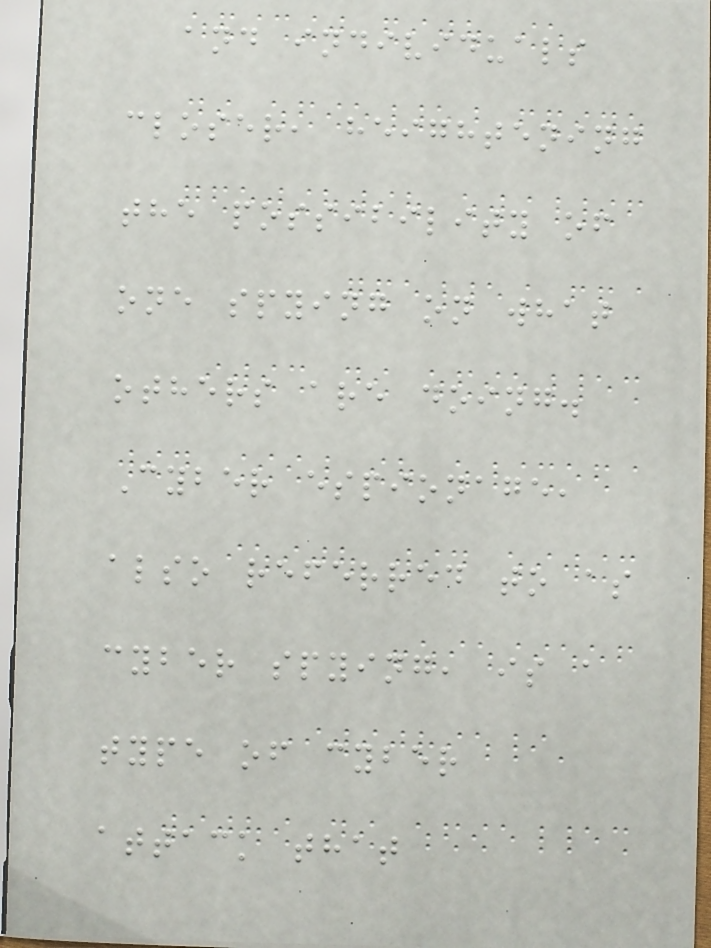and individuals
closer, heightening
the possibility of
one spying on what
others are doing.
Cyber espionage,
also referred to as
cyber spying, is a
type of cyber
attack that
